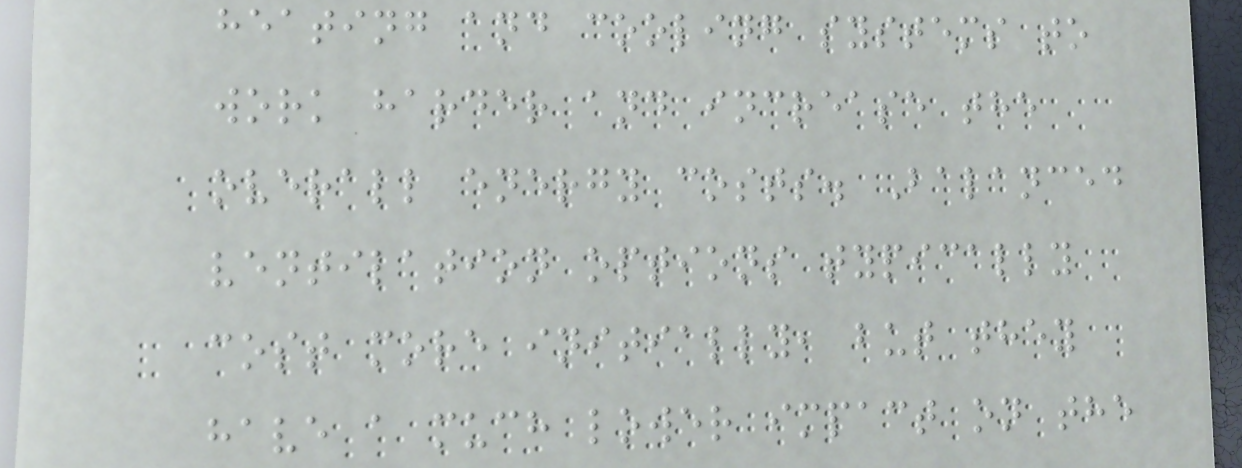heating and cooling systems to
work harder and increase the
overall energy costs. Balanced
ventilation options typically
cost more initially, but they
have a much lower impact on the
